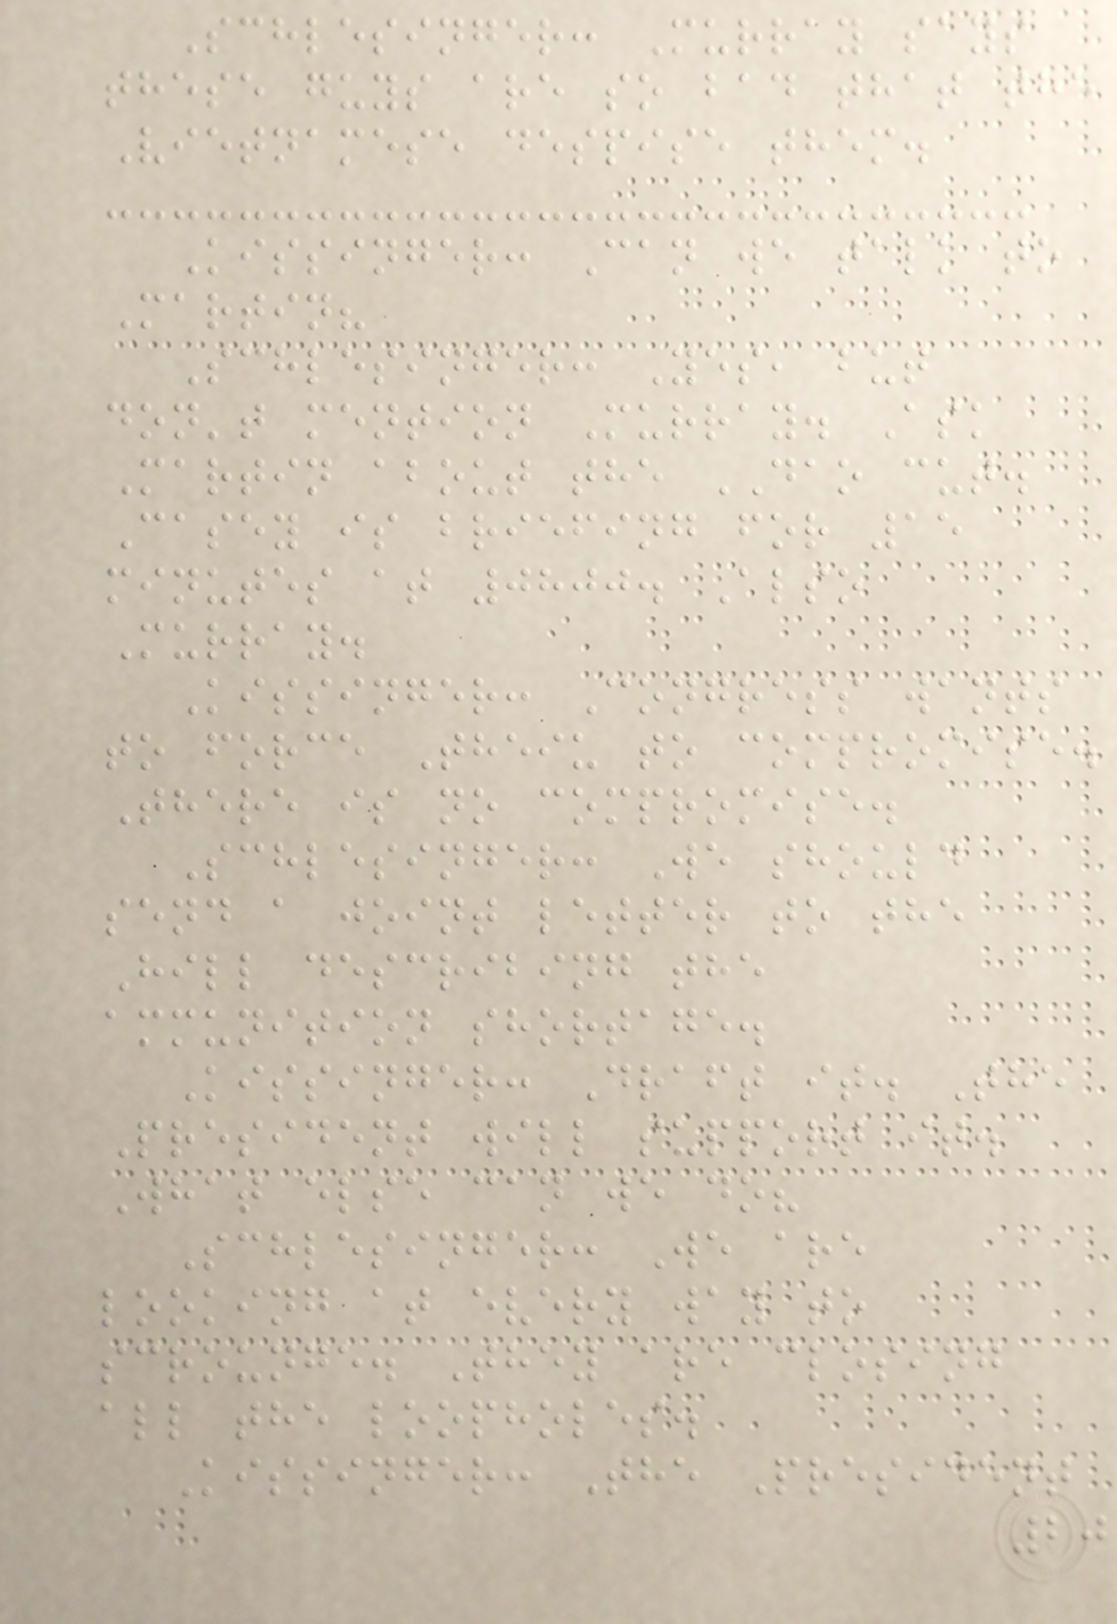Schlesinger: Murray says
these guys are so bad that the
Vietnamese despise them.
Kissinger: Can we talk to
Martin?
Schlesinger: Yes, but
don't mention Murray. Ask
Martin about the DAO cut.
Casey is briefing for 15
minutes at 0800. Also
Murray.
Kissinger: Congress wants
to force Theiu to compromise.
There is no compromise.
Schlesinger: We should
send a joint letter to the
Hill describing the
ammunition shortage.
Kissinger: Draft it. The
President will support it.
What else can we do?
Schlesinger: We are
looking at every way to
scrounge. They are closing
all the loopholes.
Kissinger: The President
20
